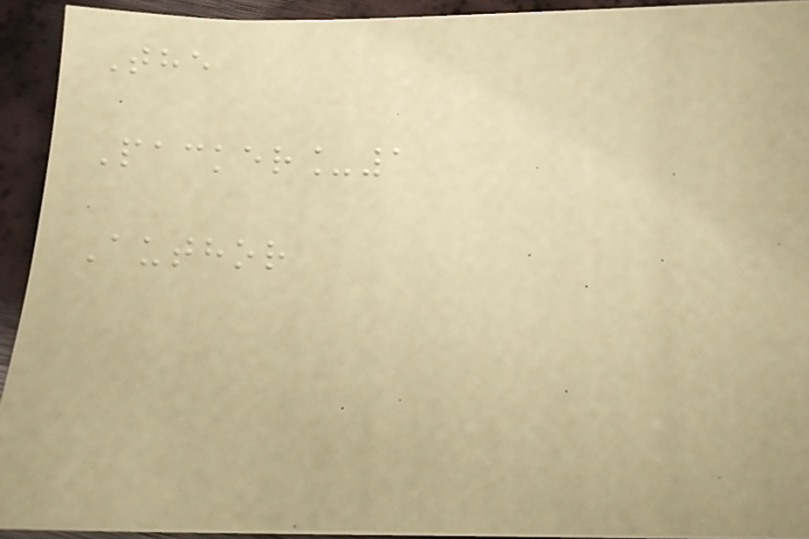The
Packer_1
Author
